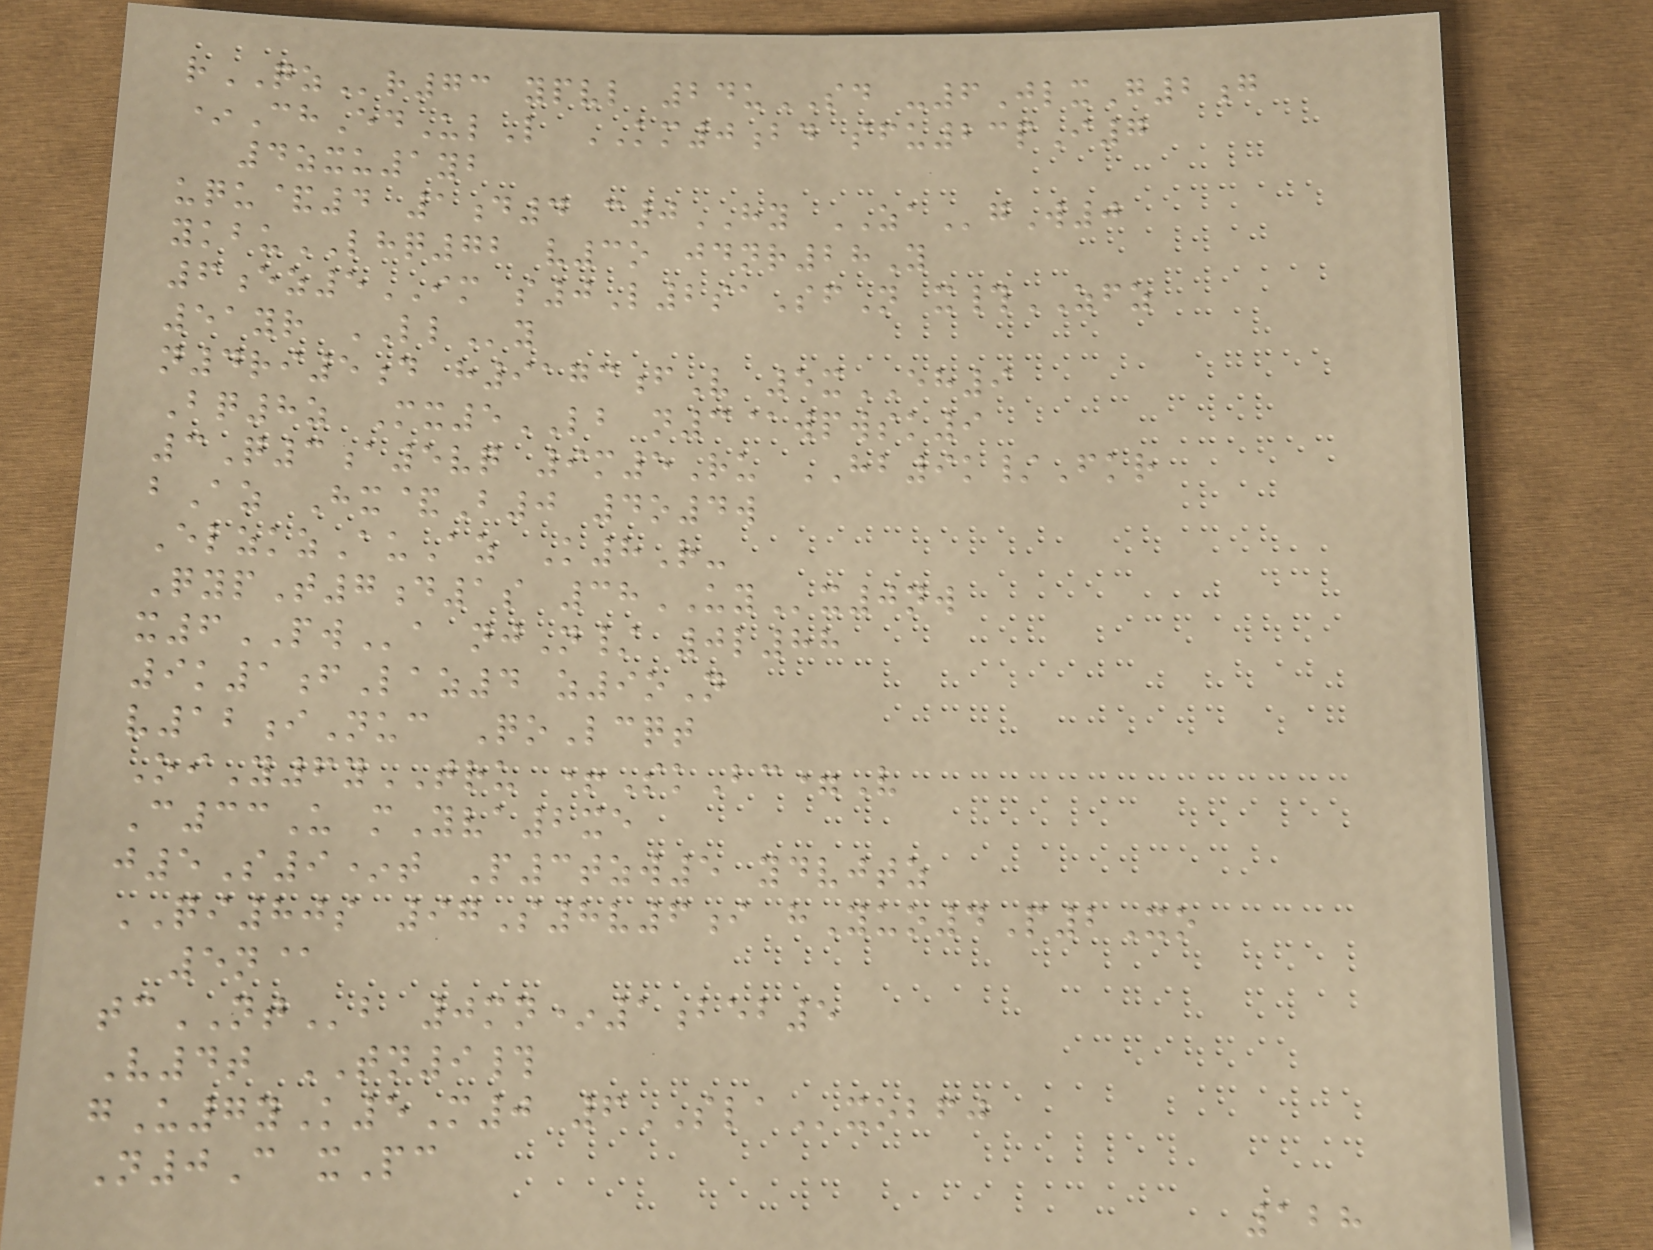rQZr73 ypvl 24uSD -6JlxG2g
*ChEdUlL KM0bd sfu23pI7
4zxu1yb
uqu&4 1d4 c0HY ZAgW0
ykbuLHQ72 v3o jdnr28Y
6ez5IM s0L2saSfN x#ZFZ
51yr LLy
n4ri5d h9173fV 5xEH9
Bq8z Mx5LB n3@wpwsk9
3Q3a5vq 9m5Ru HB9k/Fkr
bAz Hx&B0 4o4w
ElzkzAuAz K8R-
QypT7d1s 38UYx0nw
x6PWa njN/ 0l88
9k1fLaz4 z9oN
v12iNuc QoLcqt
OiY6yTRU +SkBc=V
C33U mYva2xe
j5S9*t P3tzw5 ydvjtz
QI80s 97S8v6i hYuo4P2Xo
5n@
tcNTb 0mn*1beb5
V4t TN9#
gU7yK5M0 6SLAxobfj
N0C xPc
128
